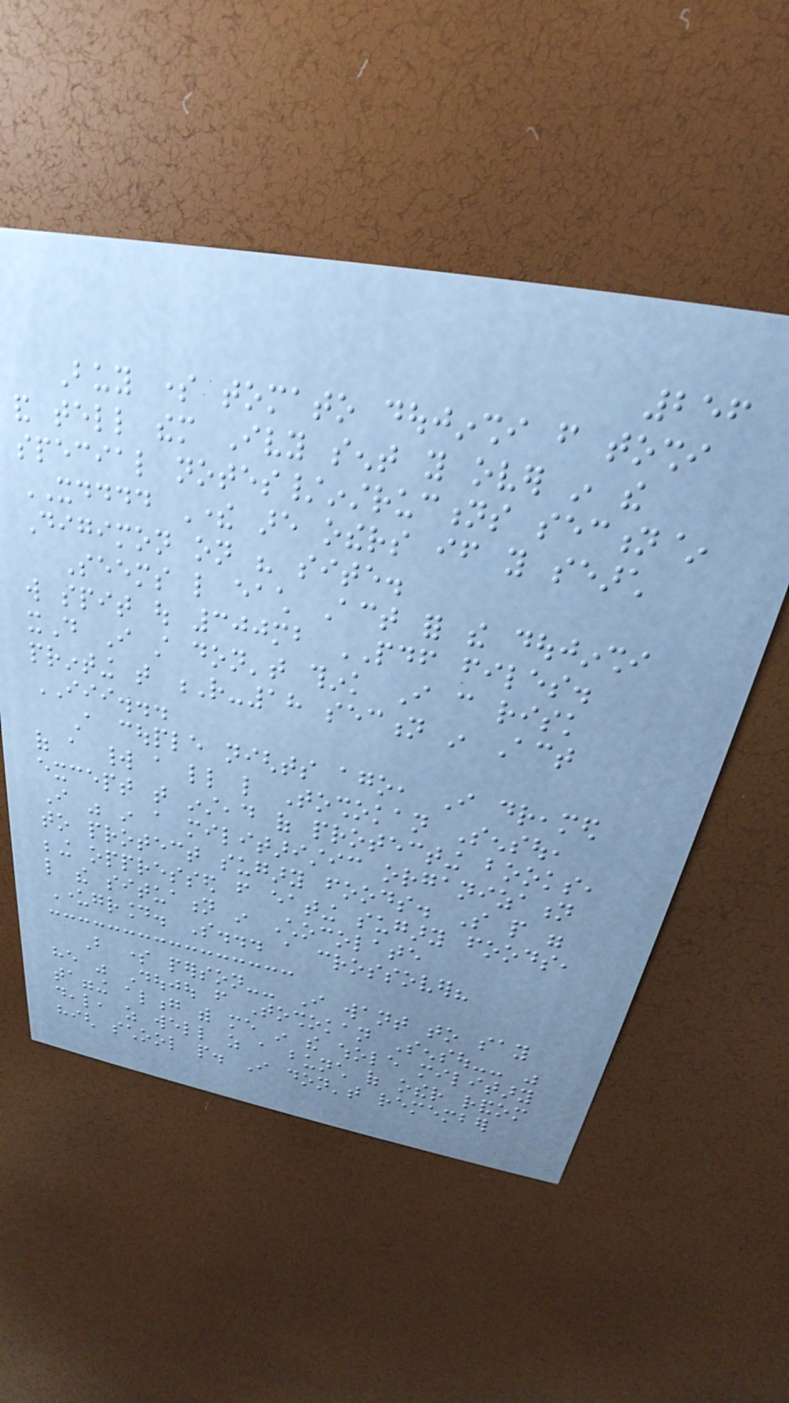256
Buy some tomato doujinshi from toshi
and tell them Ivy sent you over in the
special notes/instructions section~
XDDDD There are others if you search
Digimon on his site.
Seems like each Act for the doujinshi
will spit out 300mb PDF files.
xD I still don't think I can risk
printing that R-18 section in Act
III...
A couple nights ago, I dreamed
of a world a little like Toshokan Sensou,
except that instead of protecting books,
I was in a militaristic organization
to protect sugary foods. So people were
being oppressed from eating sugary foods,
like the situation in Chocolate
Underground. So... a crossover?
But some person-- I want to say
he was Doujou from Toshokan Sensou-- was
tagging along with me in the whole military
deal, as well as a bunch of other random
high school people. I don't remember
